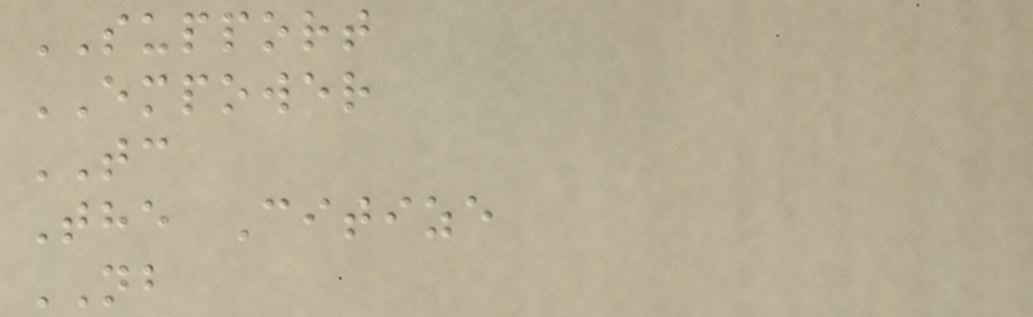SUPPORT
EMPOWER
TC
The Citize
NB
